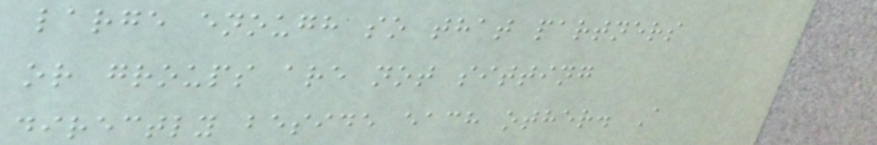large enough so that partners
or groups are not sitting
directly beside each other. A
